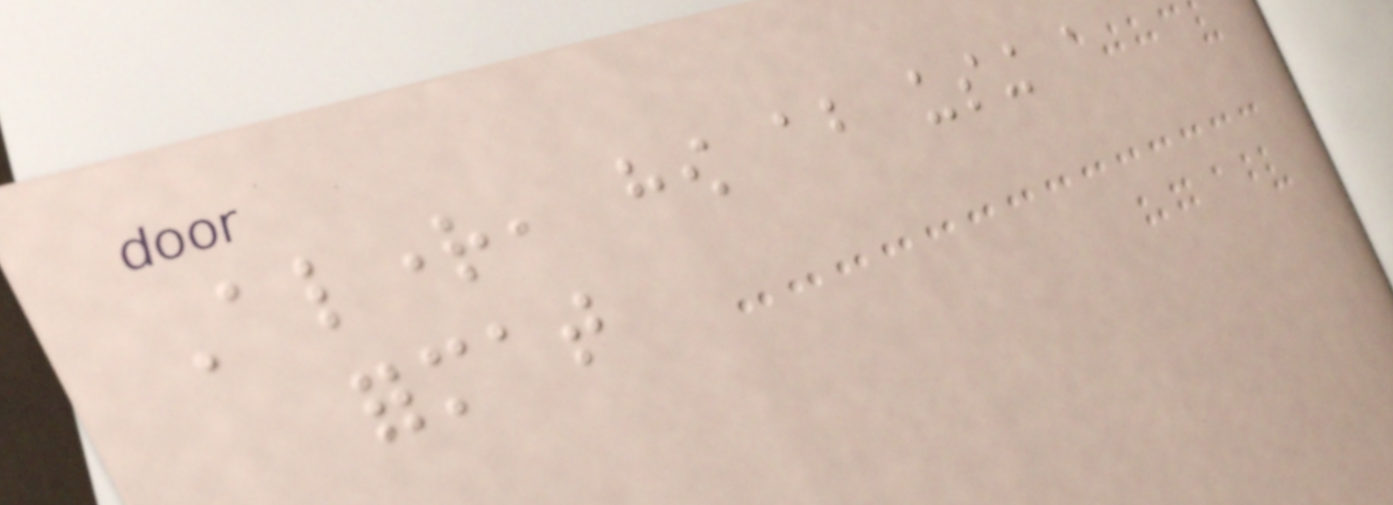Alright, how about using a
format
